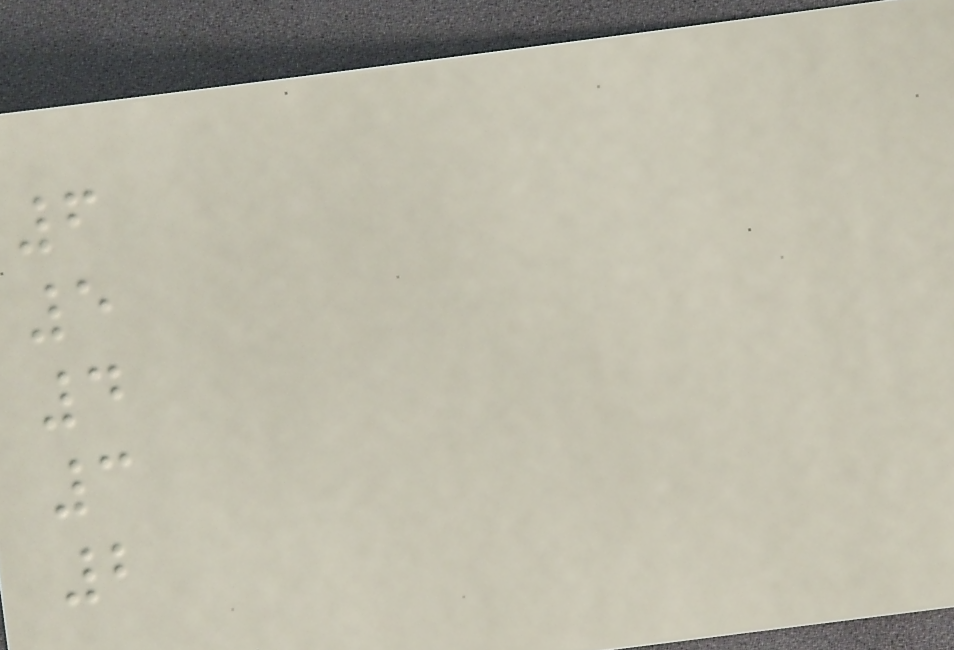6
5
4
3
2
